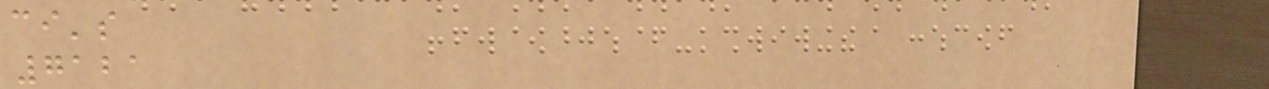ci's
7121
